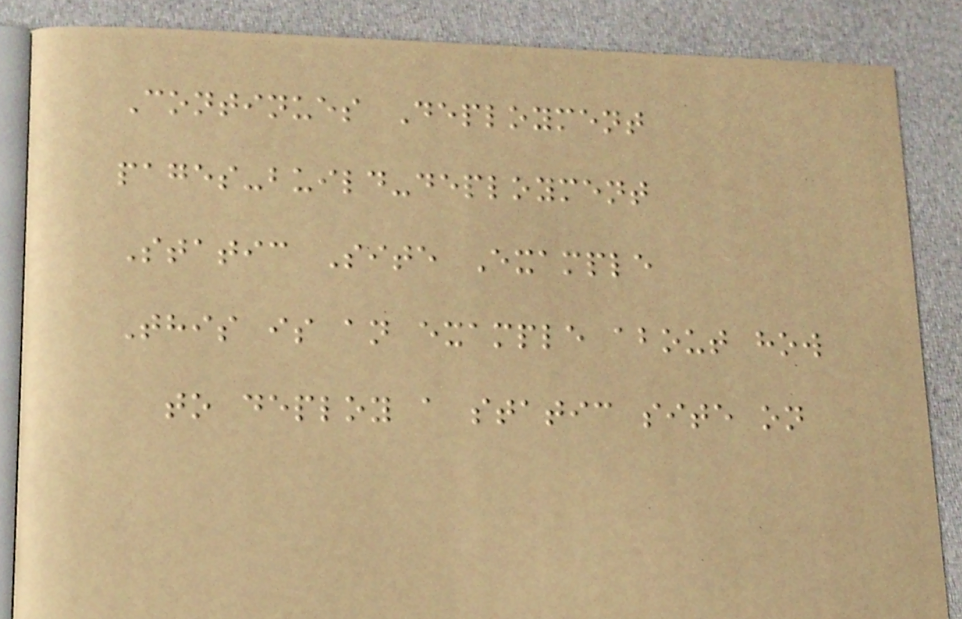Continues Deployment
pages-build-deployment
Static Site Example
This is an example about how
to deploy a static site on
